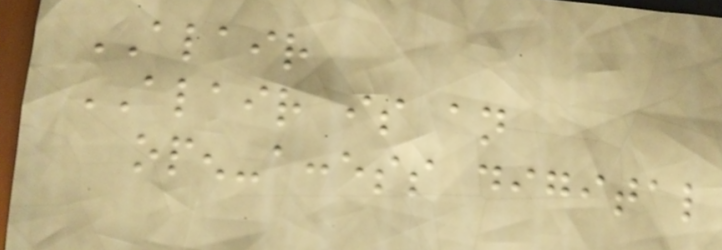ALAIR
ALAIR is an
open-access digital
